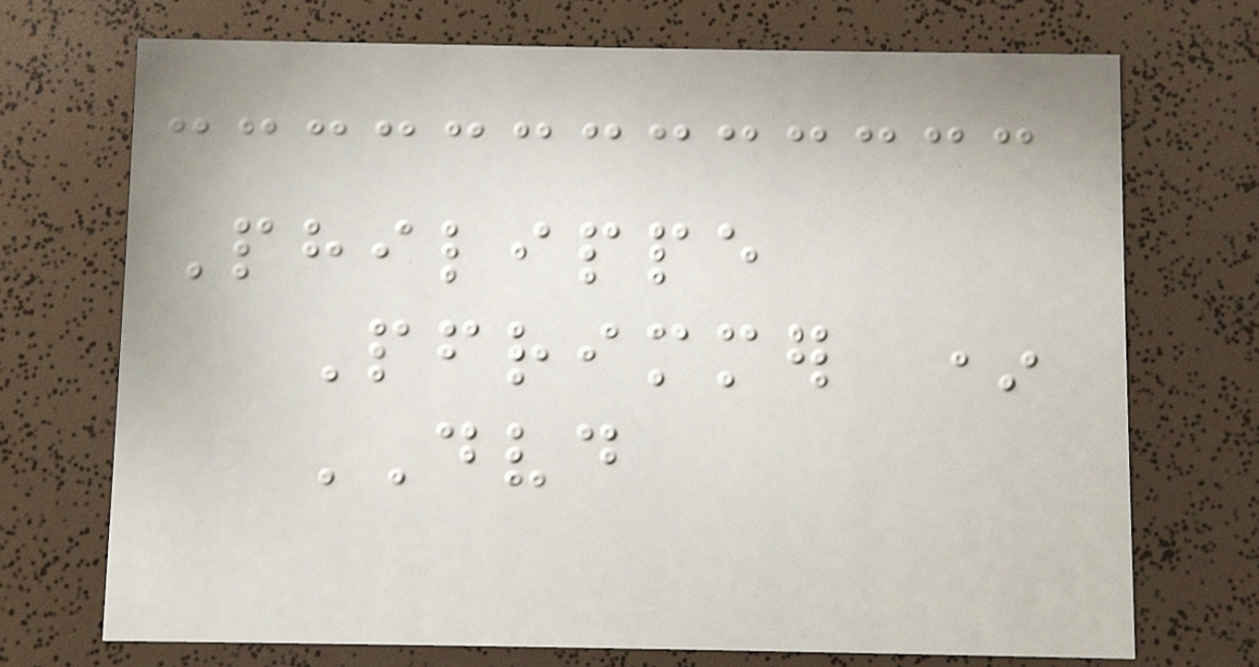Philippe
Pfrimmer *
DVD
